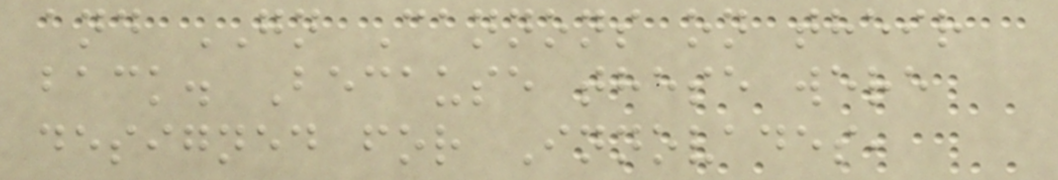and GN Cannons on their
back. Because these were
designed for Innovades,
